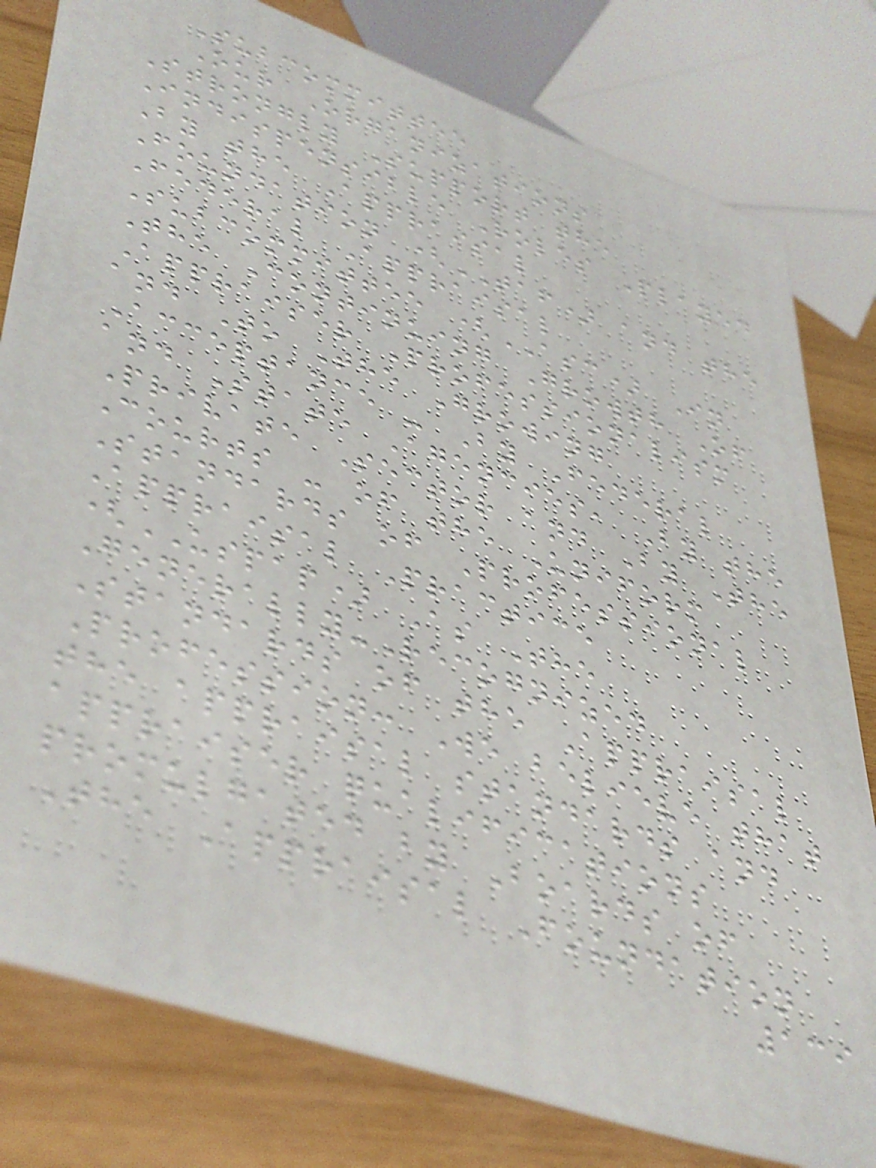Subcommittee
Our Organizations
Strongly Support the
Indispensible Roles Played
By the Appraisal
Foundation (TAF) and the
Federal Appraisal
Subcommittee (ASC) In
The Continuing Growth Of
Appraiser Professionalism
and To The Growing
Acceptance - By Federal
and State Agencies, By the
Private Sector and By The
Courts - of the Uniform
Standards of Professional
Appraisal Practice
(USPAP) As The
Generally-Recognized
Standards of the Appraisal
Profession: We believe that
the appraisal standards and
appraiser qualifications
promulgated by Boards of
The Appraisal Foundation
139
